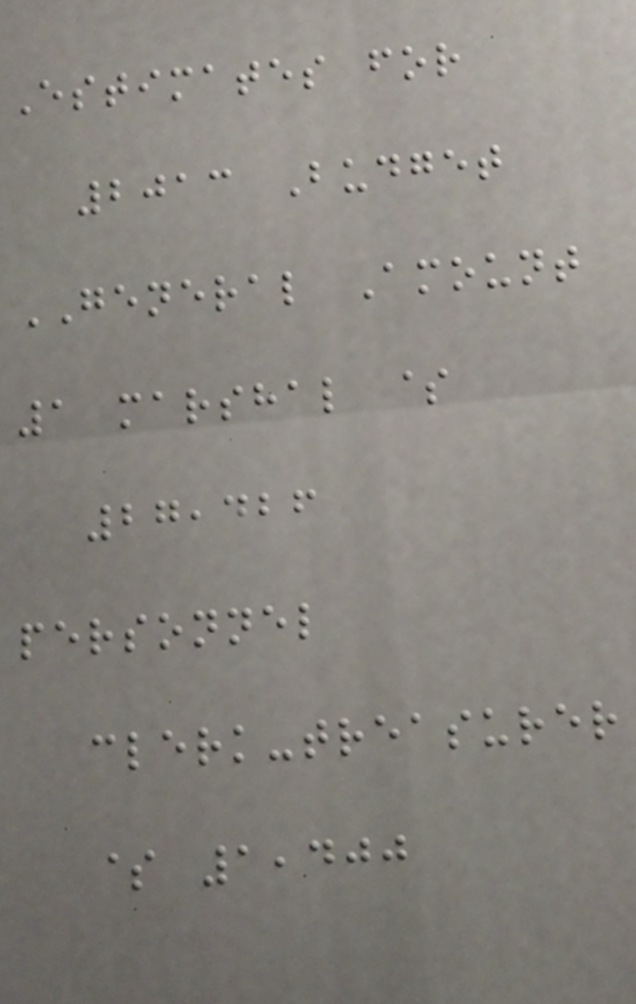Estimates for
2013 Budget
GENERAL Amount
1 marshal $
27,426
personnel
clerk-treasurer
$ 1,400
